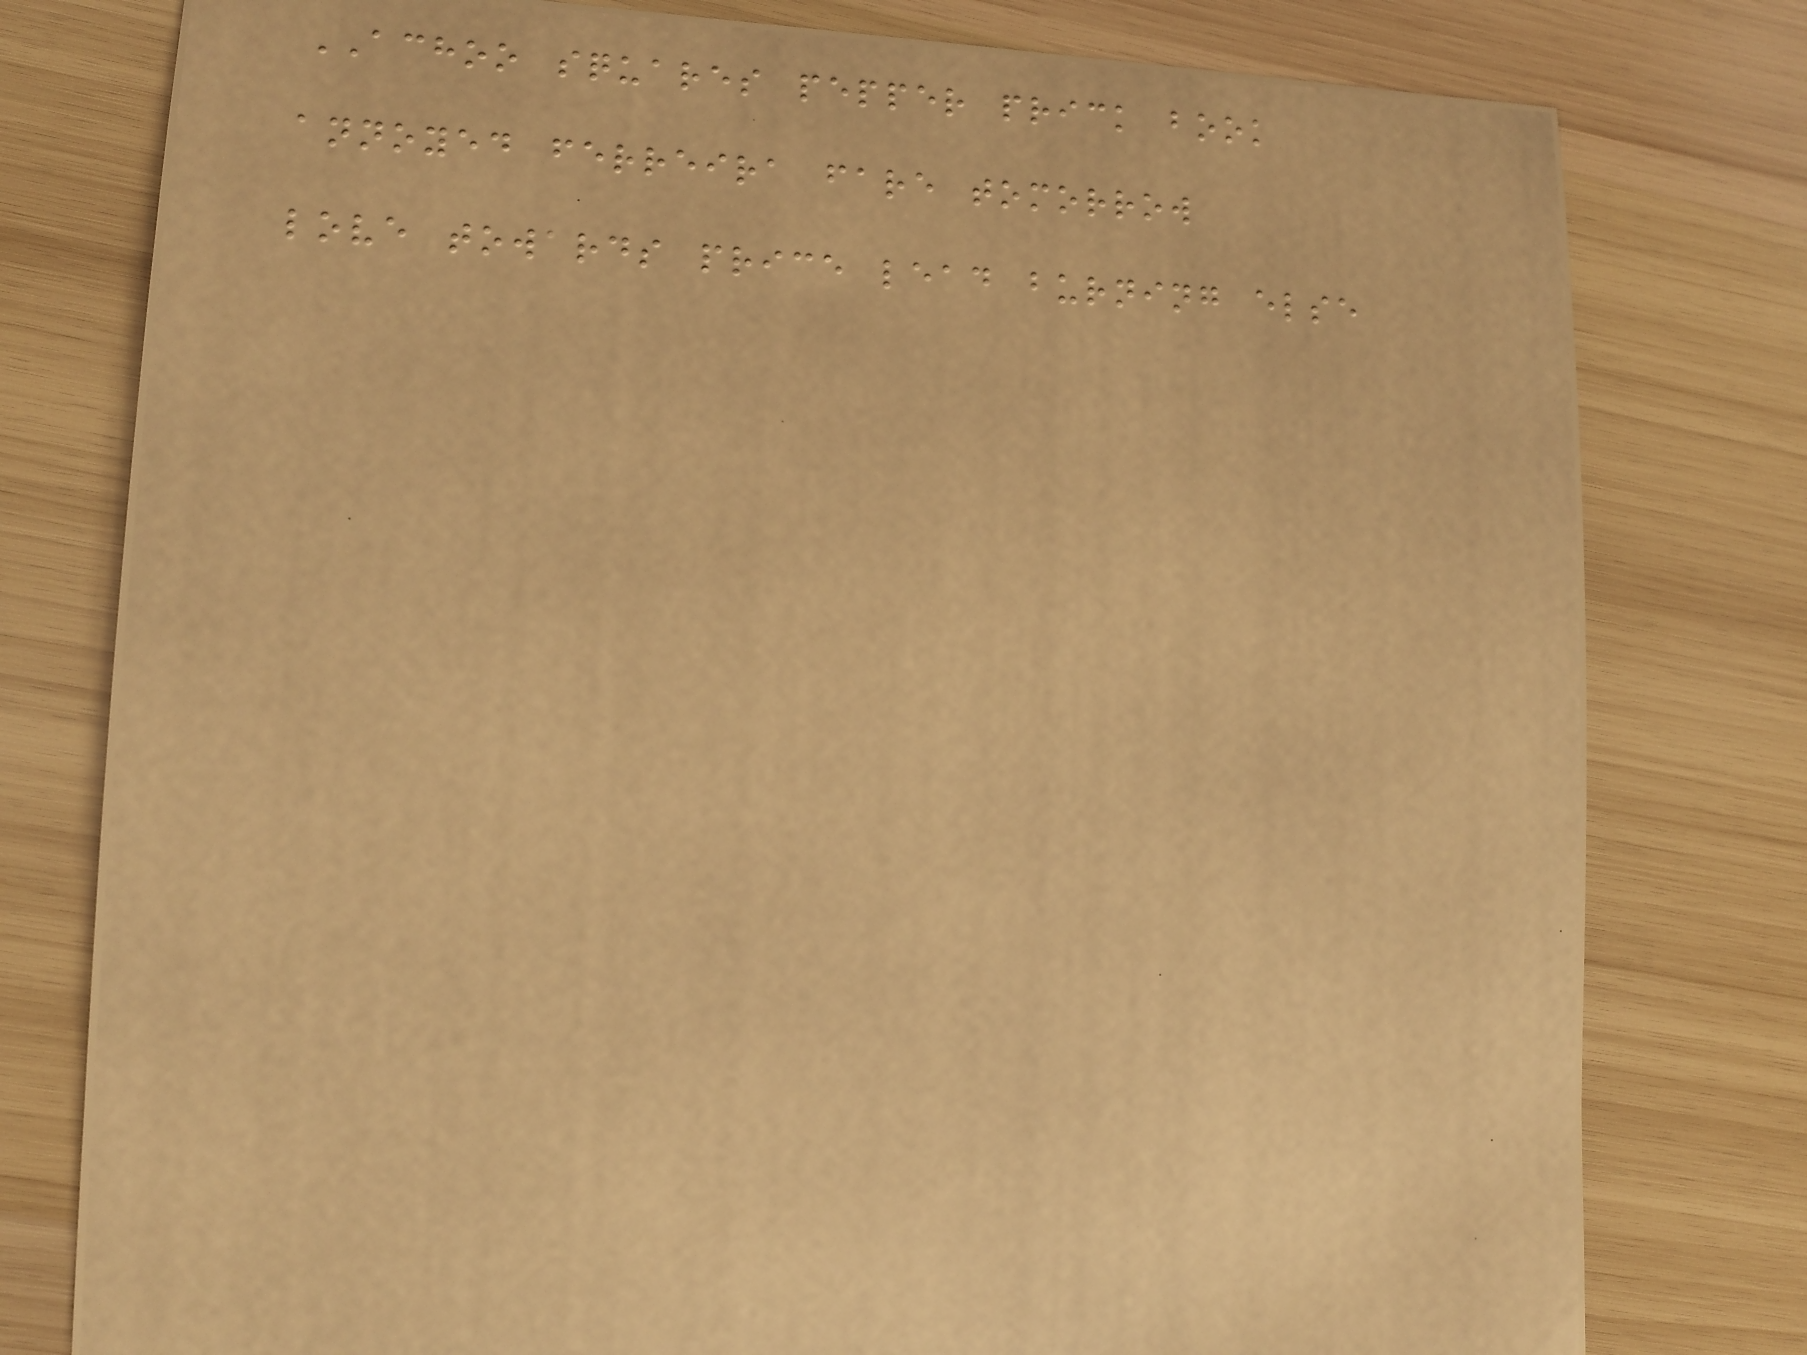ACHOO squares pepper prick book
annoyed ferreira fare tomorrow
love towards price lead burning else
